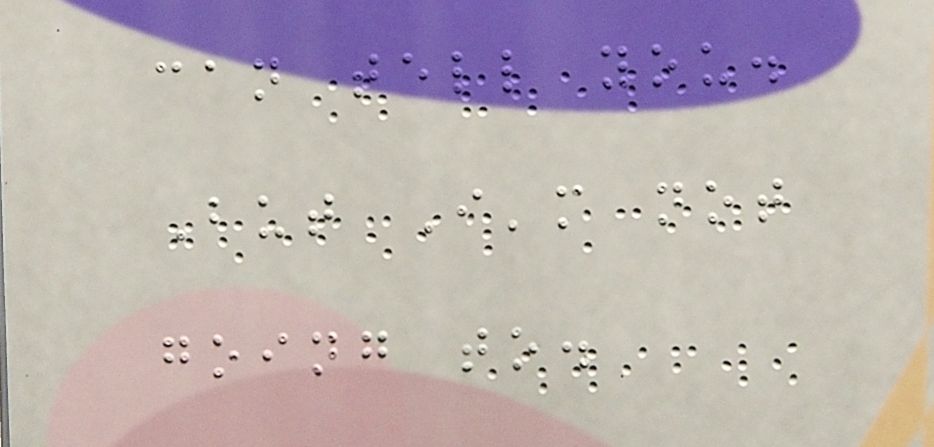can tell you.
But I'm not
going to.
